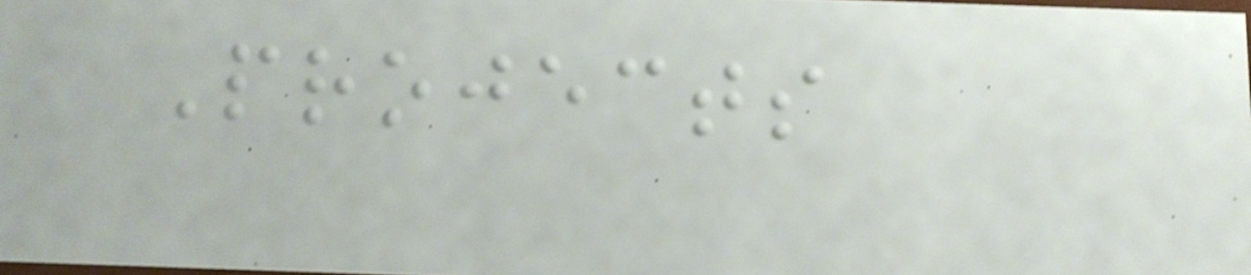Projects
